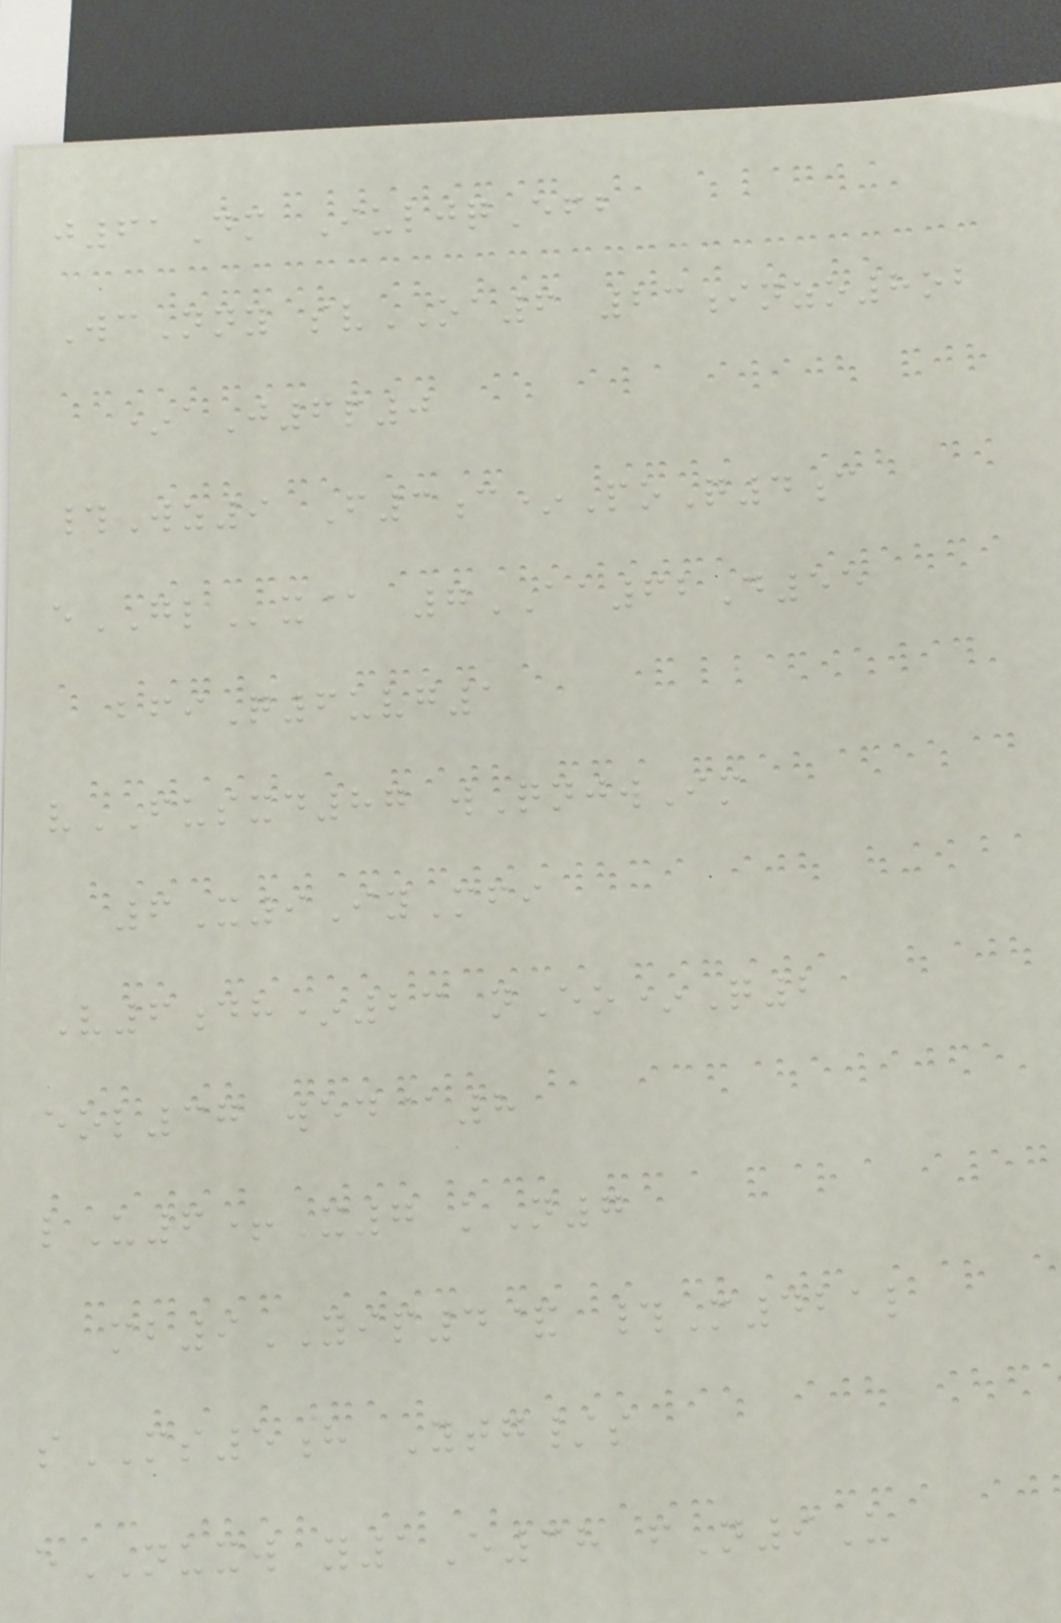j61Dm IuljqEfb
WcNny svOA6 23inzo8ob
*aJ6p0
#Wz9 F3c*PoQ4c
eGLx@ 7AA62D55
bfiQ6uvg1
vFUSXD87 wQnjwIm
6X9IyMfi
V6dh*23 nEo*Q2
eol37 wed@8
lU6+X7 kN7
mb9YIP4& #M421l
sMS5h Ytg/s
eNUXW y1E38 fN9U
